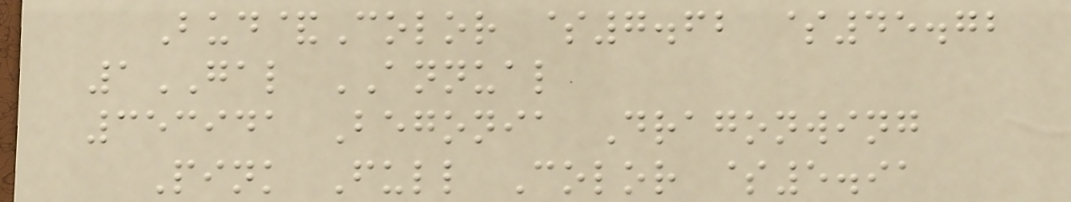Bud&Color $7.62 $45.72
1GAL ANNUAL
353941 Begonia Dragonwing
Pink Full Color $5.91
